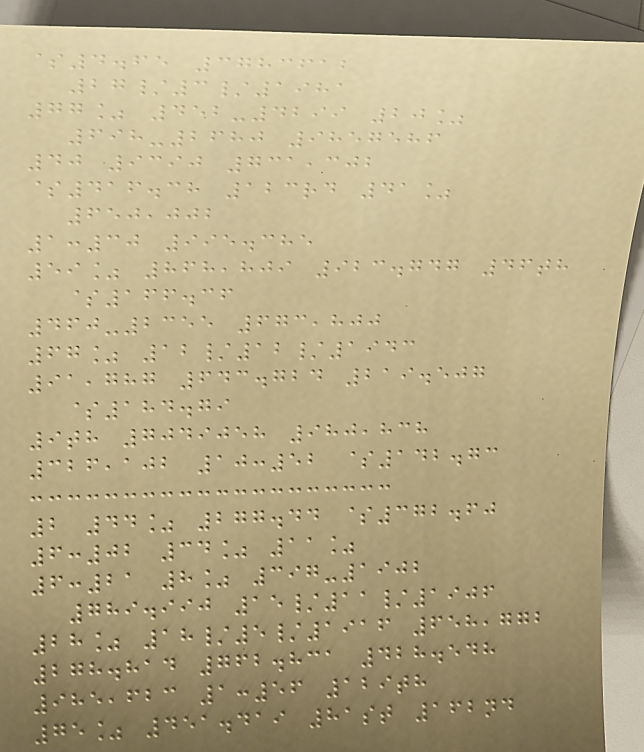$4.65 3783612
27/3/1981
77% 452-4299 20%
698-2680 9857586
40 9390 731,302
$416.38 123rd 41%
650,002
1:30 995.385
59% 868,809 923.747 46th
$166.36
460-2355 673,800
67% 12/12/1943
91,787 643.724 219.507
$184.79
9th 7049058 980,838
326,102 10:52 $142.73
2 44% 277.44 $372.60
6:02 34% 11%
6:21 8% 397-1902
789.990 15/11/1906
28% 18/5/1916 658,772
278.814 762.831 428.548
985,623 1:56 129th
75% 451.419 81st 162nd
